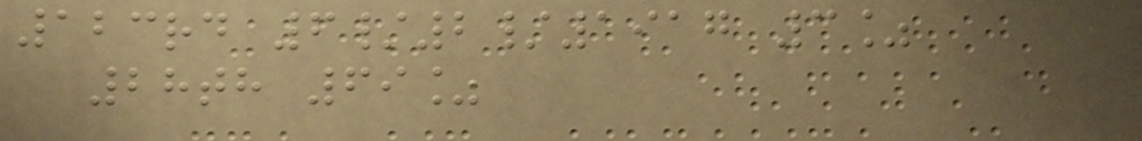123rd 6/2/1917 3%
28th 69%
